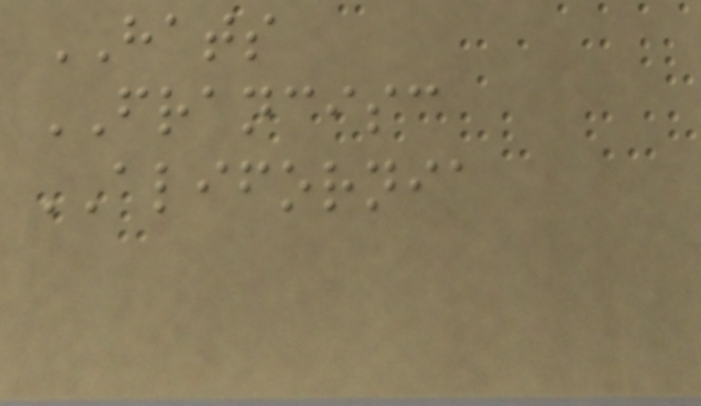HATS
FRANCISC
ALIFORNIA
